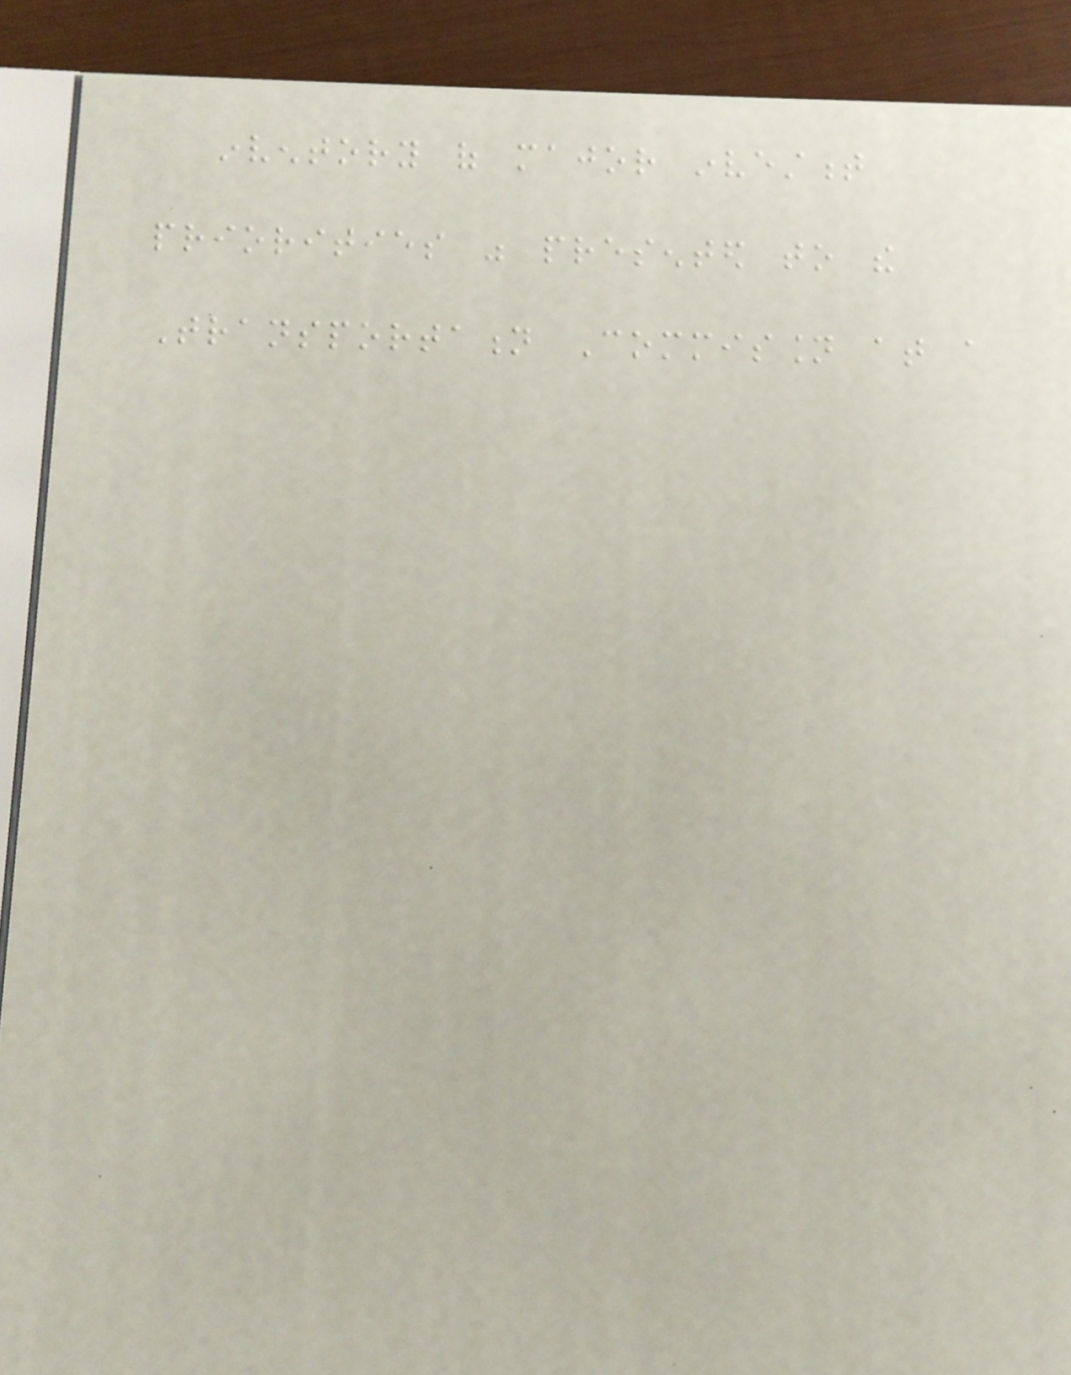inventory of major investment
priorities was presented to the
Transportation Commission at a
